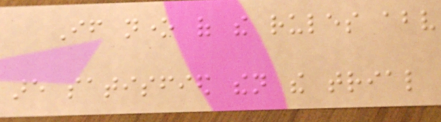If none of the rules above
are satisfied then the trial
